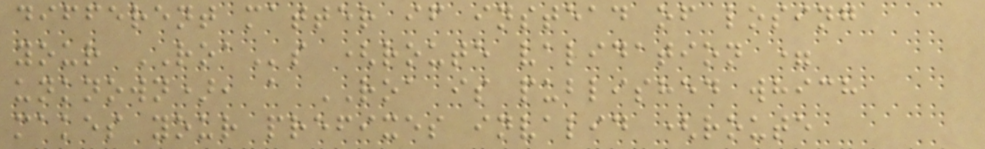different matter if instead of losing
your ROAs (route validation =
unknown), a ROA is published which
makes your prefixes invalid (route
